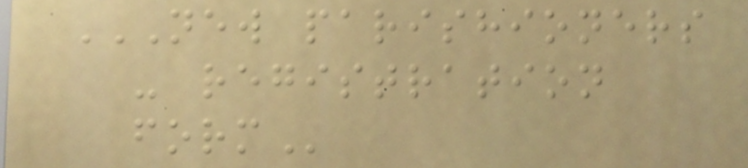NEW PARISHIONERS
- REGISTRATION
FORM
